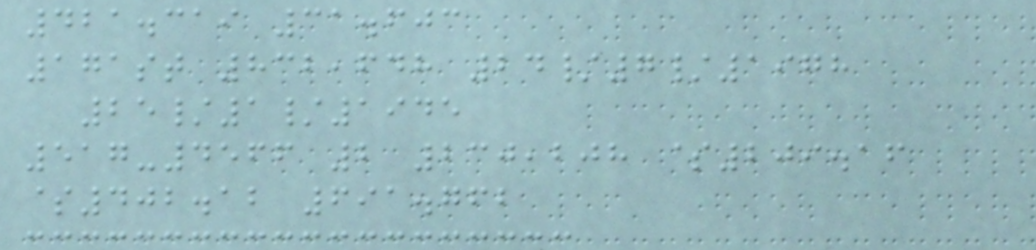421.319 31.603
171st 832,648 24/7/1978
25/1/1945
517-4566 2 230,208 $209.16
$402.12 691.762
